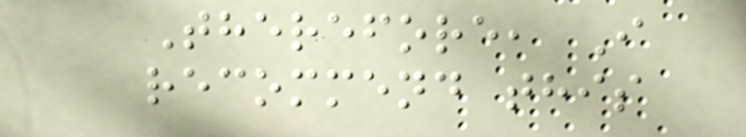Therefore, I
recommend this
